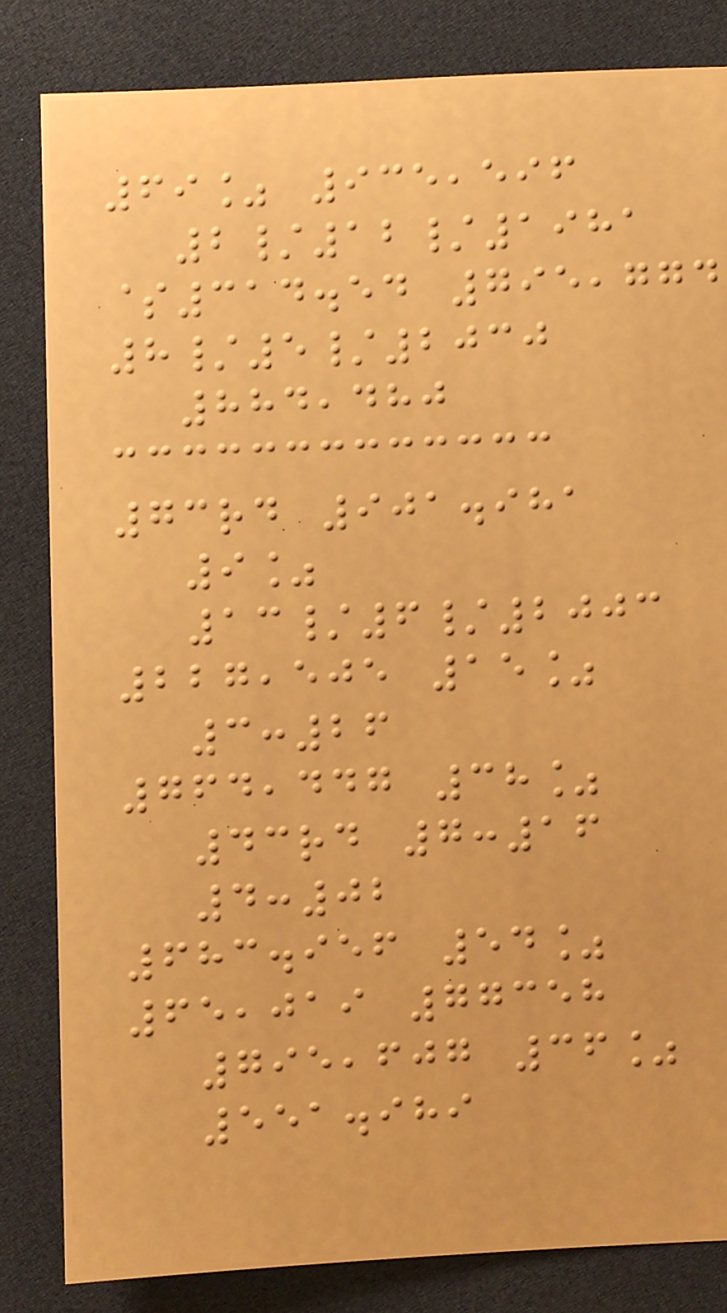69% 935,596
2/12/1981
$314.54 795,774
8/5/2030
884,480
73rd 901.981
9%
13/6/2003
227,505 15%
3:26
764,447 38%
43rd 7:16
4:02
683.956 54%
65,019 77358
795,607 36%
551.989
